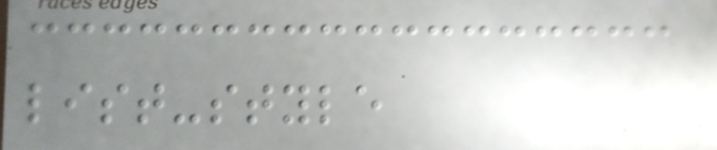list-style
